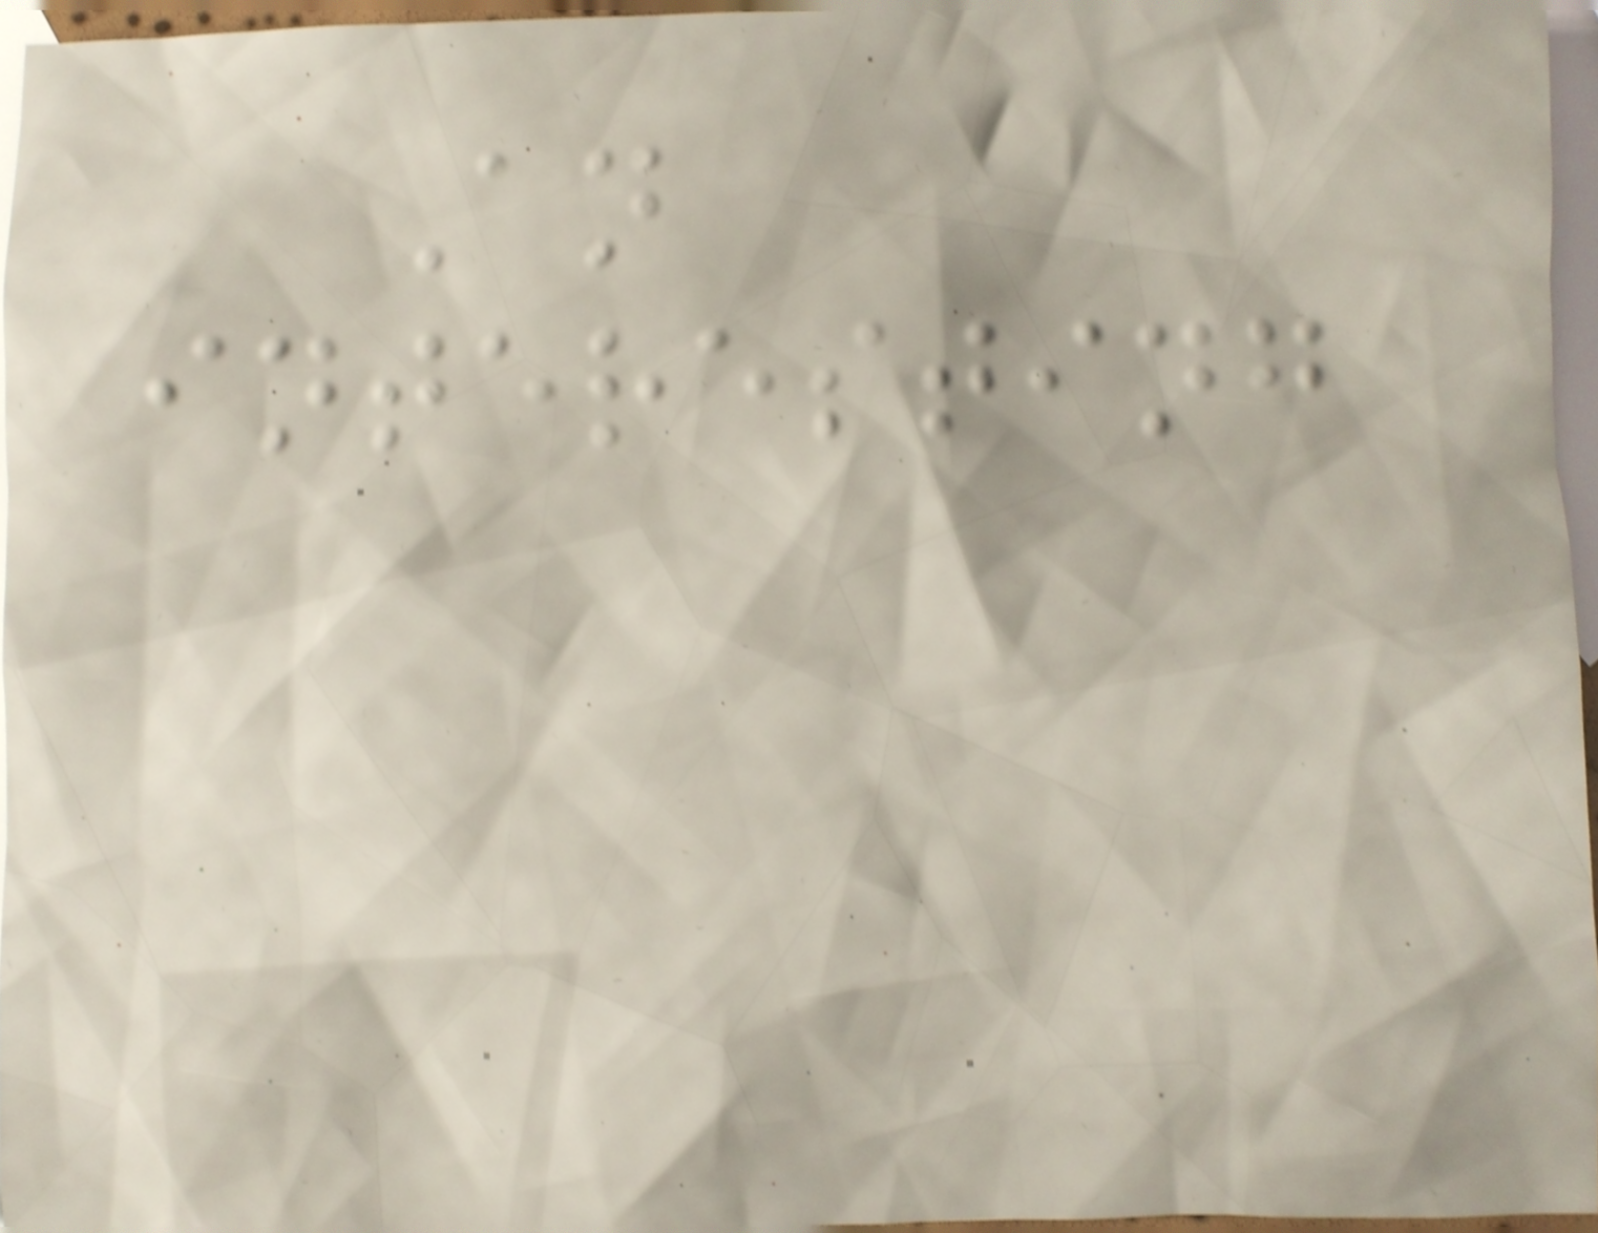An
interesting
